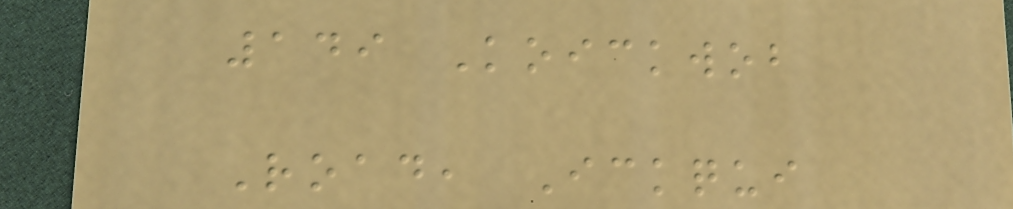149 Koickwob
Road, Ickqui
